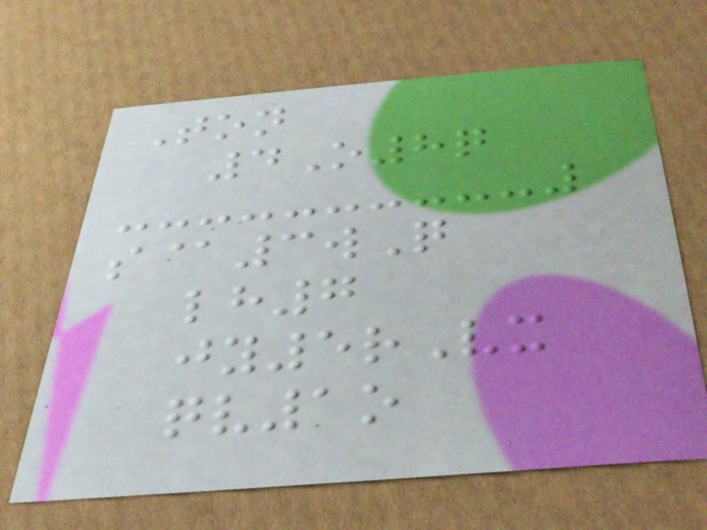Ton
4O8q
s@3wQ
lh7
jy5rVx
qv1o
